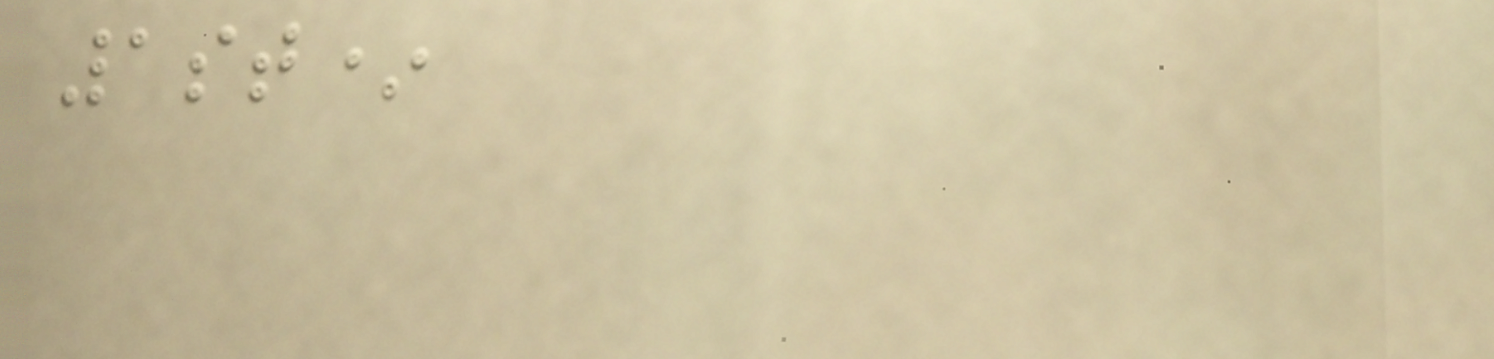1st*
